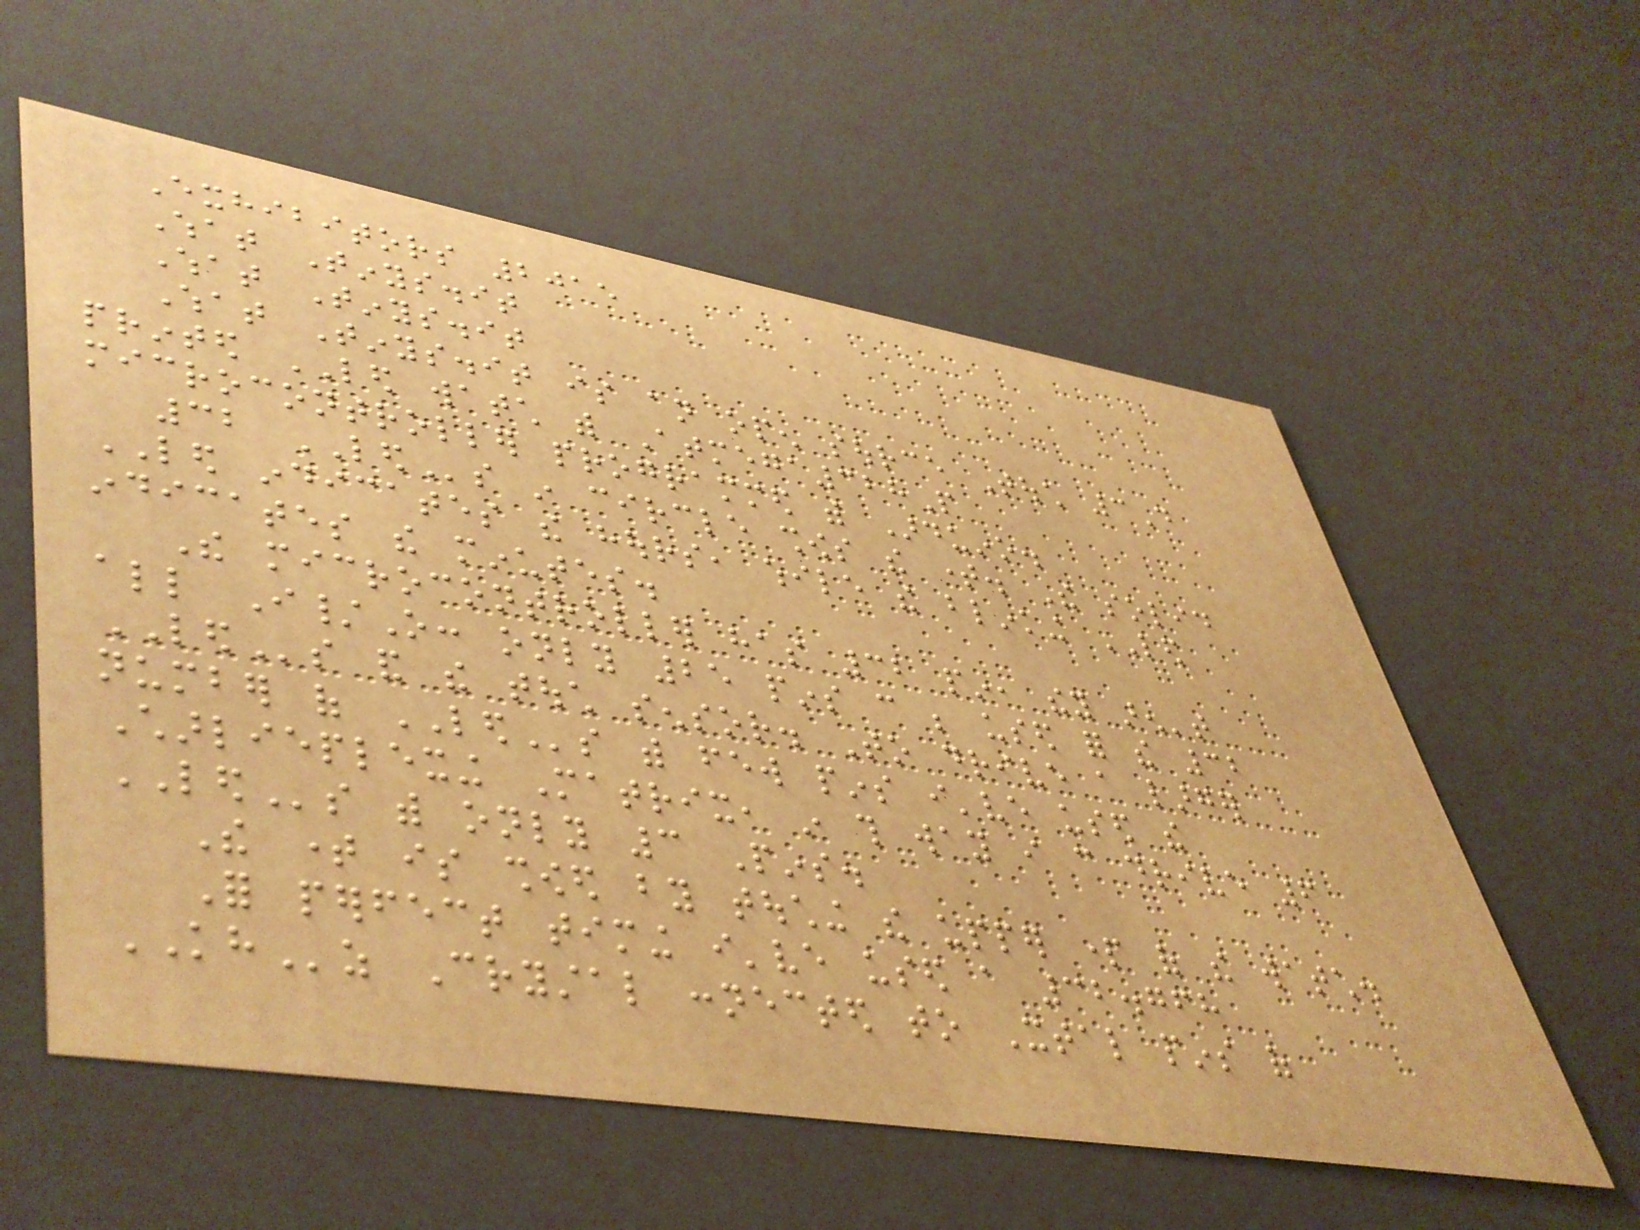Exhibitors 2015
What Tinys.it
What Tinys.it
What Tinys.it is an open source Touch 3D
printed LED watch with Atmega328P
microcontroller programmed with Arduino.
32 LEDs in circle shows the time. The solid
LED indicates the hours, while the blinking LED
indicates the minutes.
The microcontroller has 32 pin, they aren't
all I/O: only 25 pins can be used for the 32
LEDs and the touch sensor. To drive a larger
number of LEDs with few pins i've used the
Charlieplexing Matrix, in this way i can drive 6
LEDs with only 3 Pins.
The time is showed by touching the upper part of the watch.
For perfect timing i've used a 32.768
KHz Crystal connected to Xtal pins of
